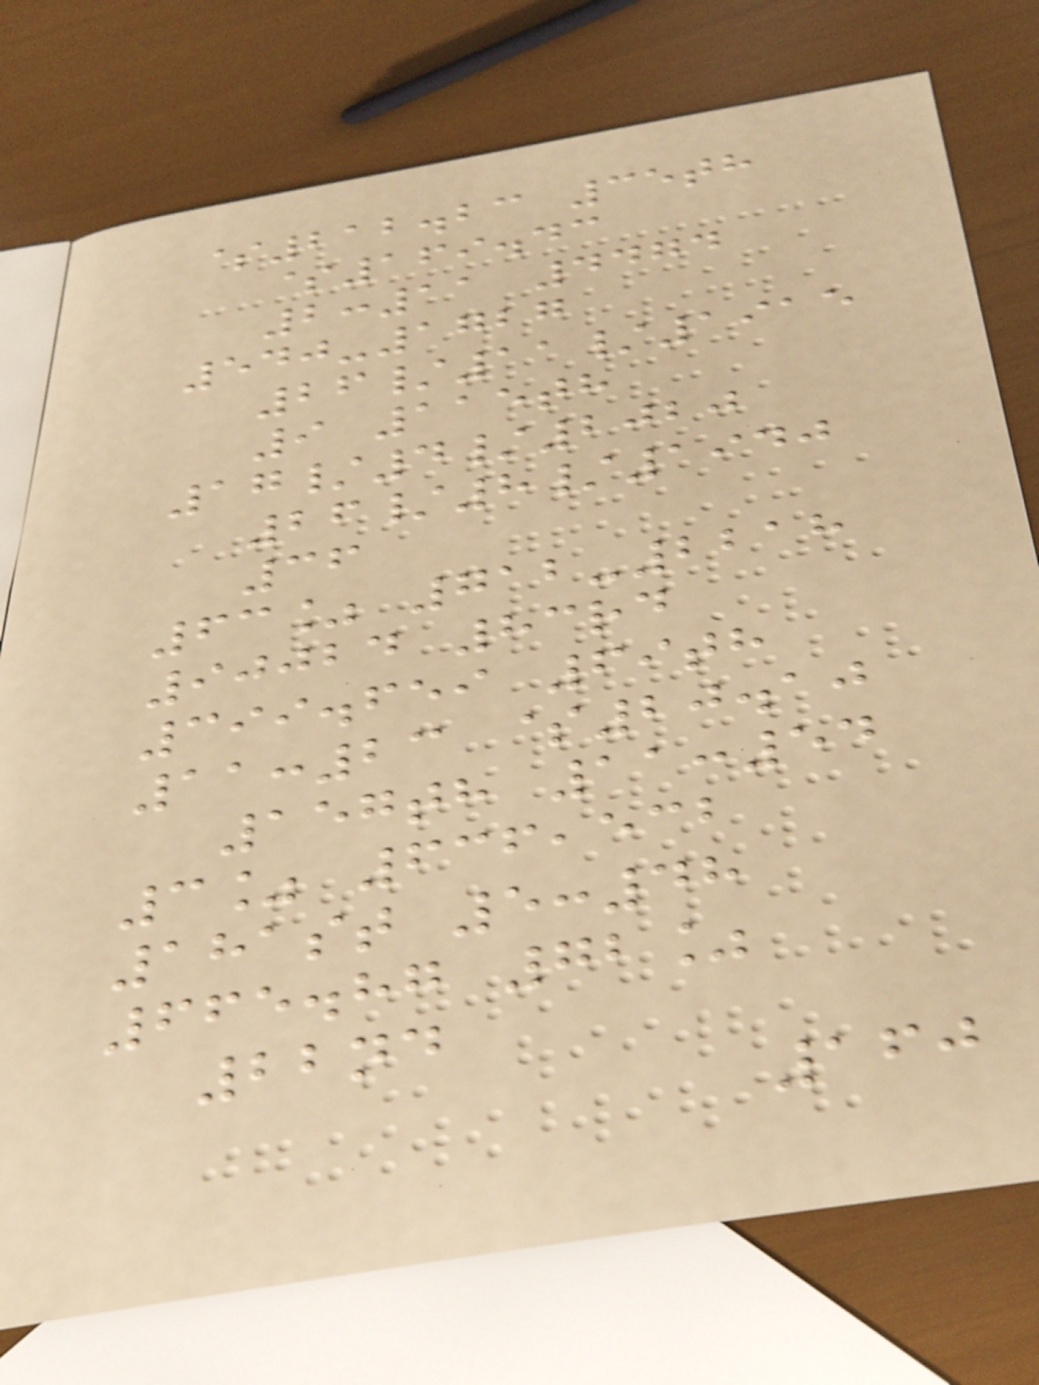$212.23 35th
$169.43
2:11 4474
540-1727
26/11/1915
9 115th
17/4/2020
26/8/1940
36
63% 712-2218
90024 83rd
399.659 69th
11:23 $20.10
157th 11:54
3% 636,532
181st 5:48
665.87 72%
22nd
160
